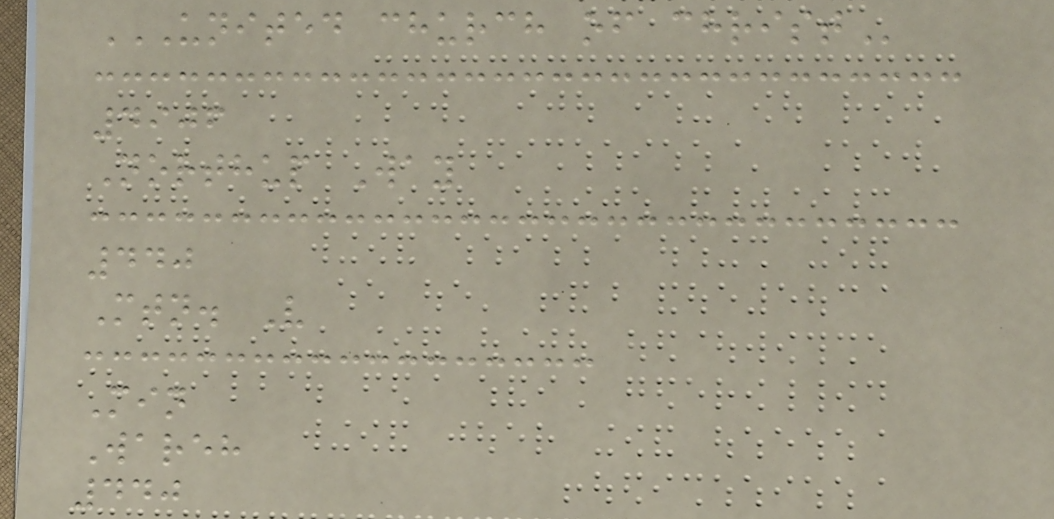UNITED CHURCH OF CHRIST
4906
Northup Way
440
Mtn. V
Min
Wareh
440
